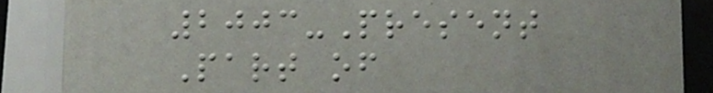2003-Present
Part of
